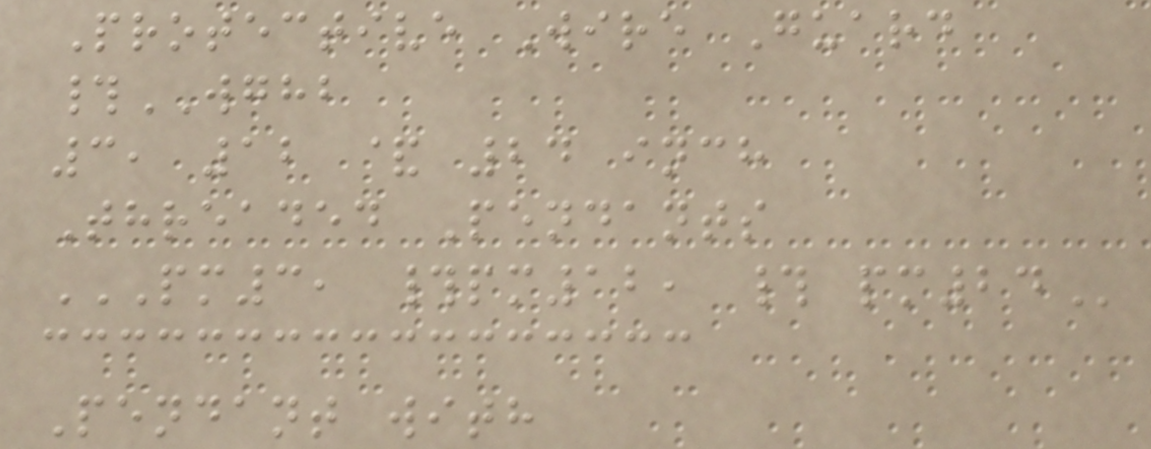Protective Wire Guard
#WGHB
3, 12 & 24 inch
Threaded Pendants
PM3, #PM12, # PM24
Pendant with
